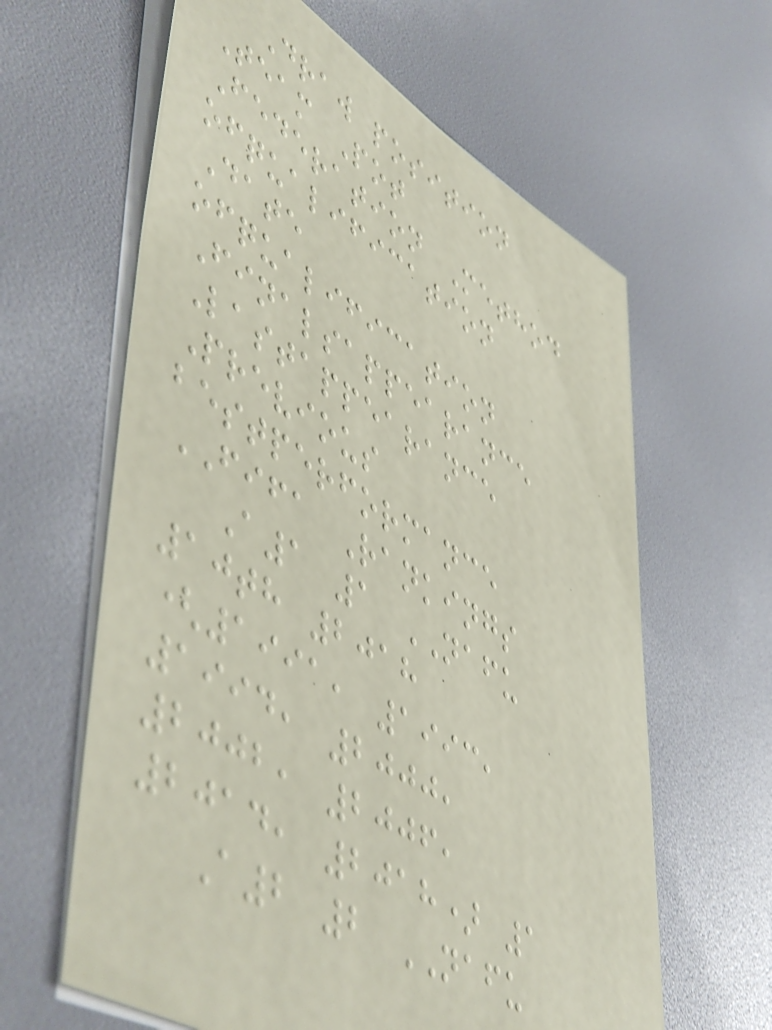Draw position
Team Pot
Federation Method
ofqualification
Date
ofqualification
Finalsappearance
Lastappearance
Previous
bestperformance
FIFA Rankings
A1 1 NAFU
10th 2018
(1991, 1993,
1994, 2000,
2002, 2006,
2014, 2018) 1
A2 2 NAFU
